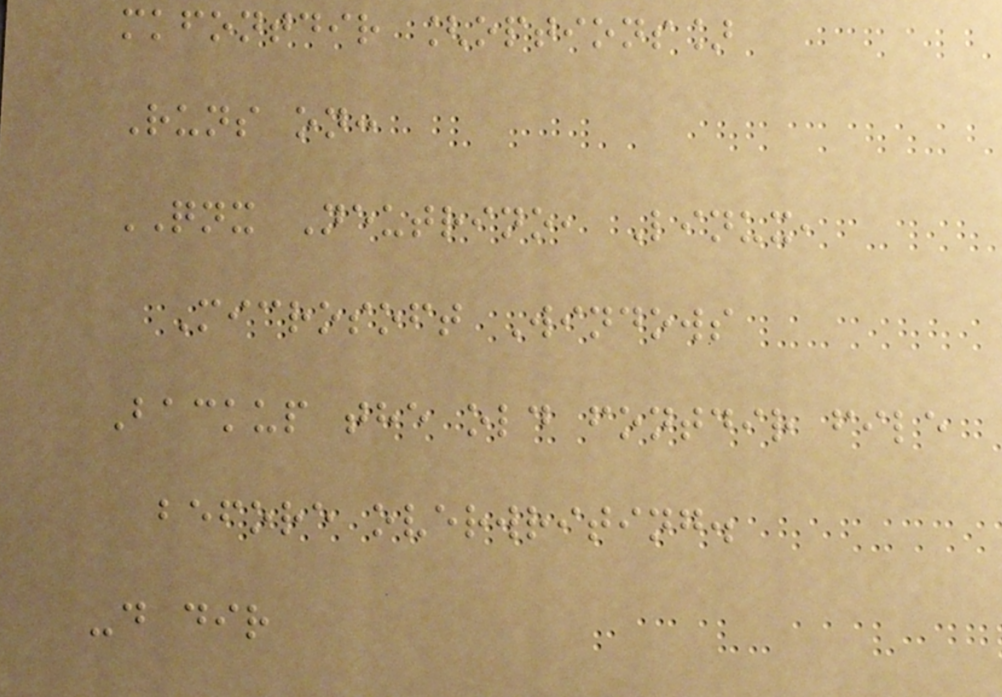mkfontdir [options]
Runs on:
QNX Neutrino, Linux,
Microsoft Windows
Backup the old fontdir file
before overwriting.
-d dir
